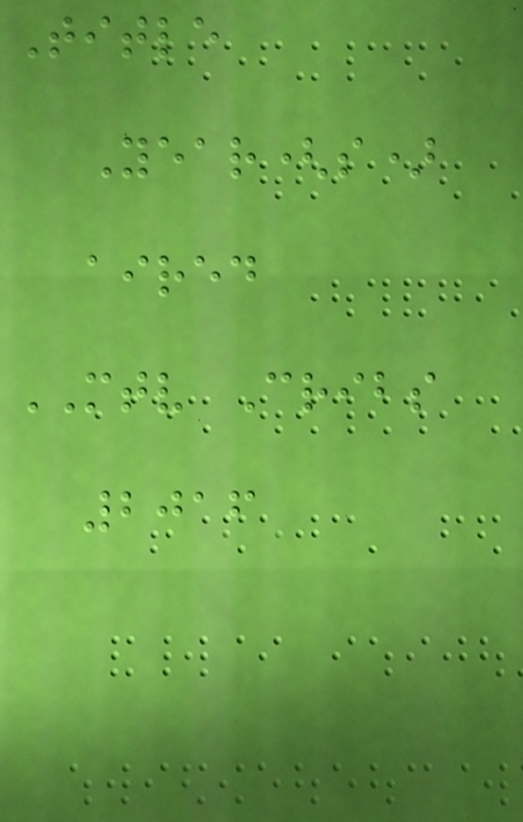Title
Year(s)
aired
MTV Cribs
2016
